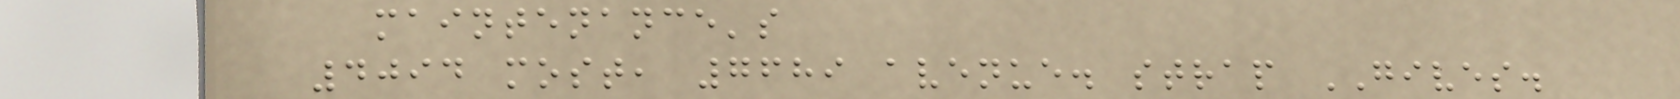maintenance's
4094 most, 7689 avenue. strap GIVES.
